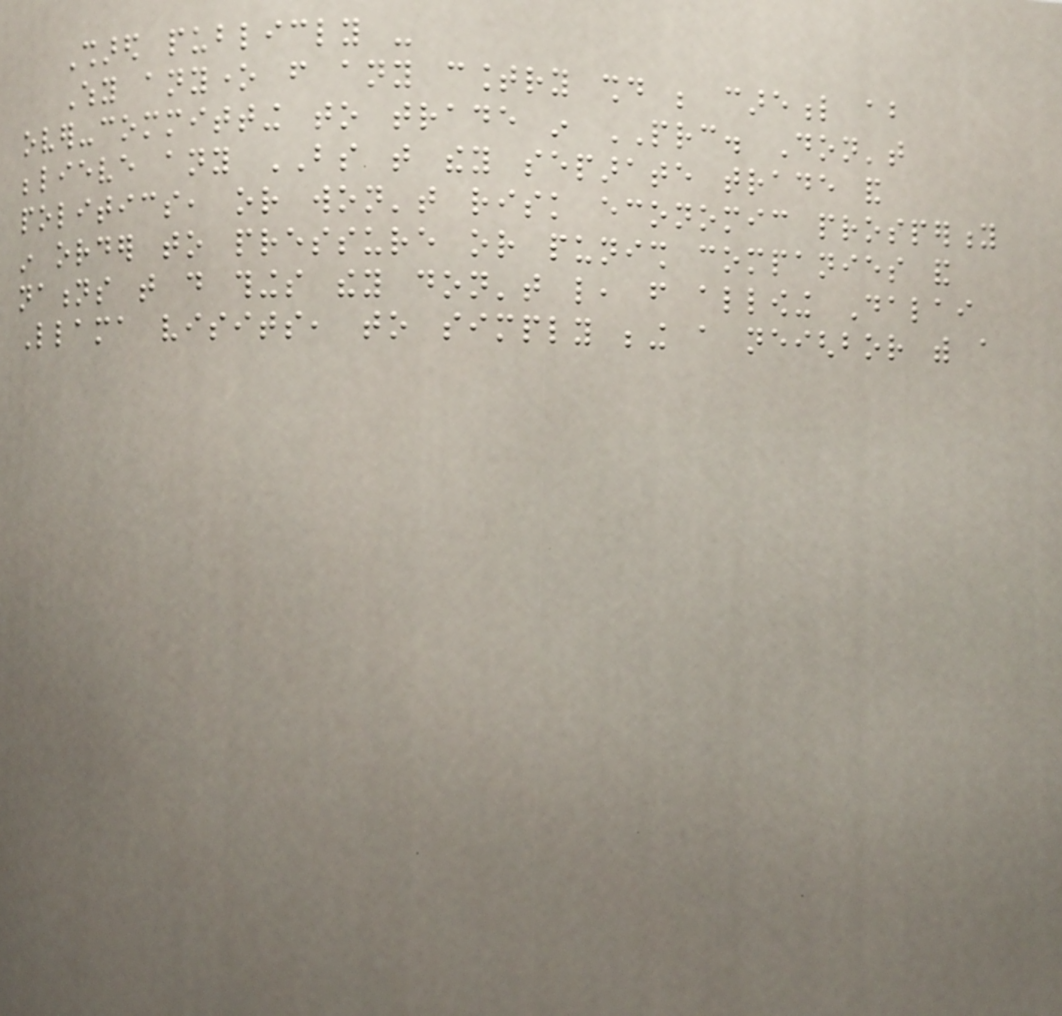Shared publicly -
Why anyone from any country should be careful about
over-committing to trade in PRC. Don't
believe any BS that they separate trade and
politics, or won't risk economic prosperity
in order to pressure or punish companies and
nations that do things they don't like, from allowing Dalai
Llama visits, to simply being a neighbor with a
